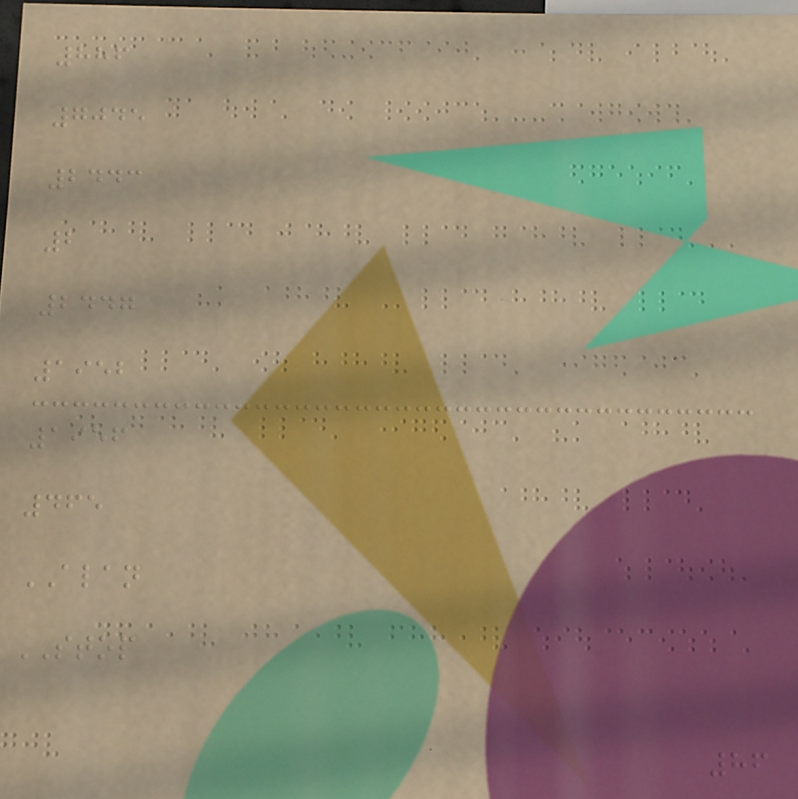886
7045
2443
2
2447
1952
1956
465
ALAN
STOP
86
